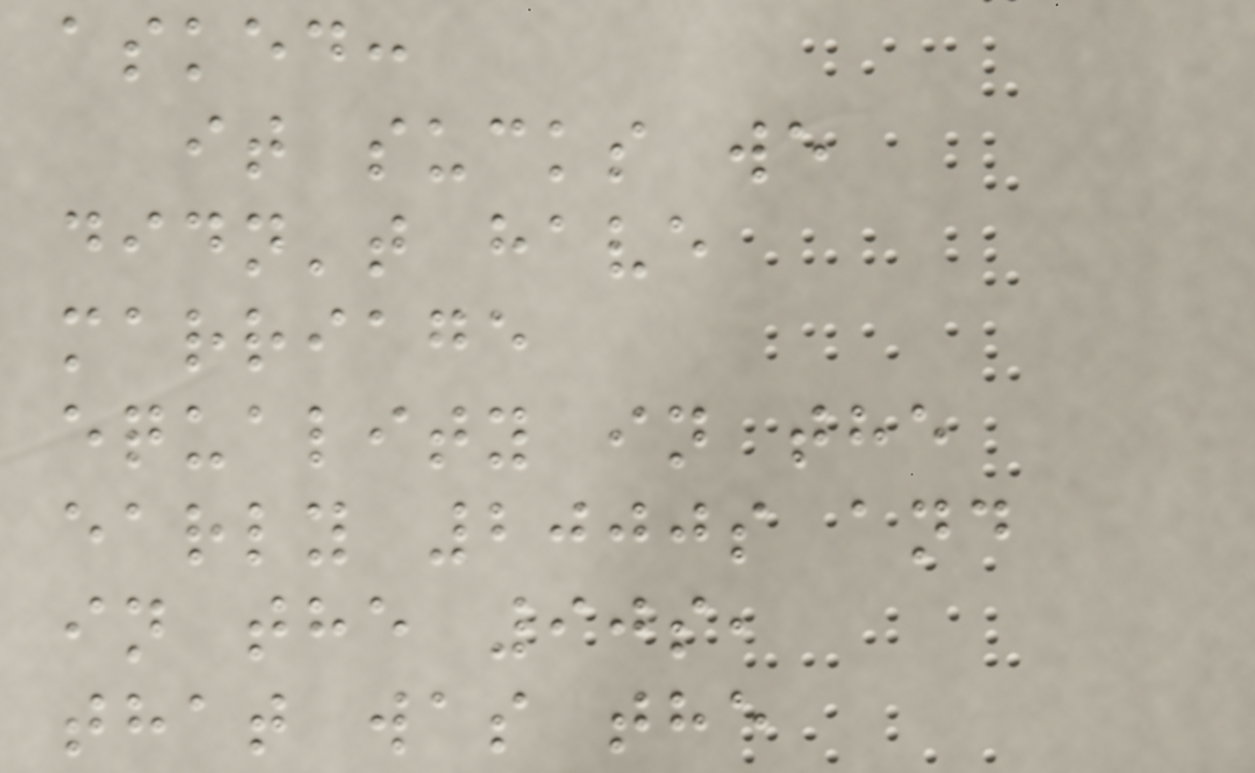asked:
it sucks we
didn't have
marriage
equality in the
early 2000s and
in the 90s,
that was the
